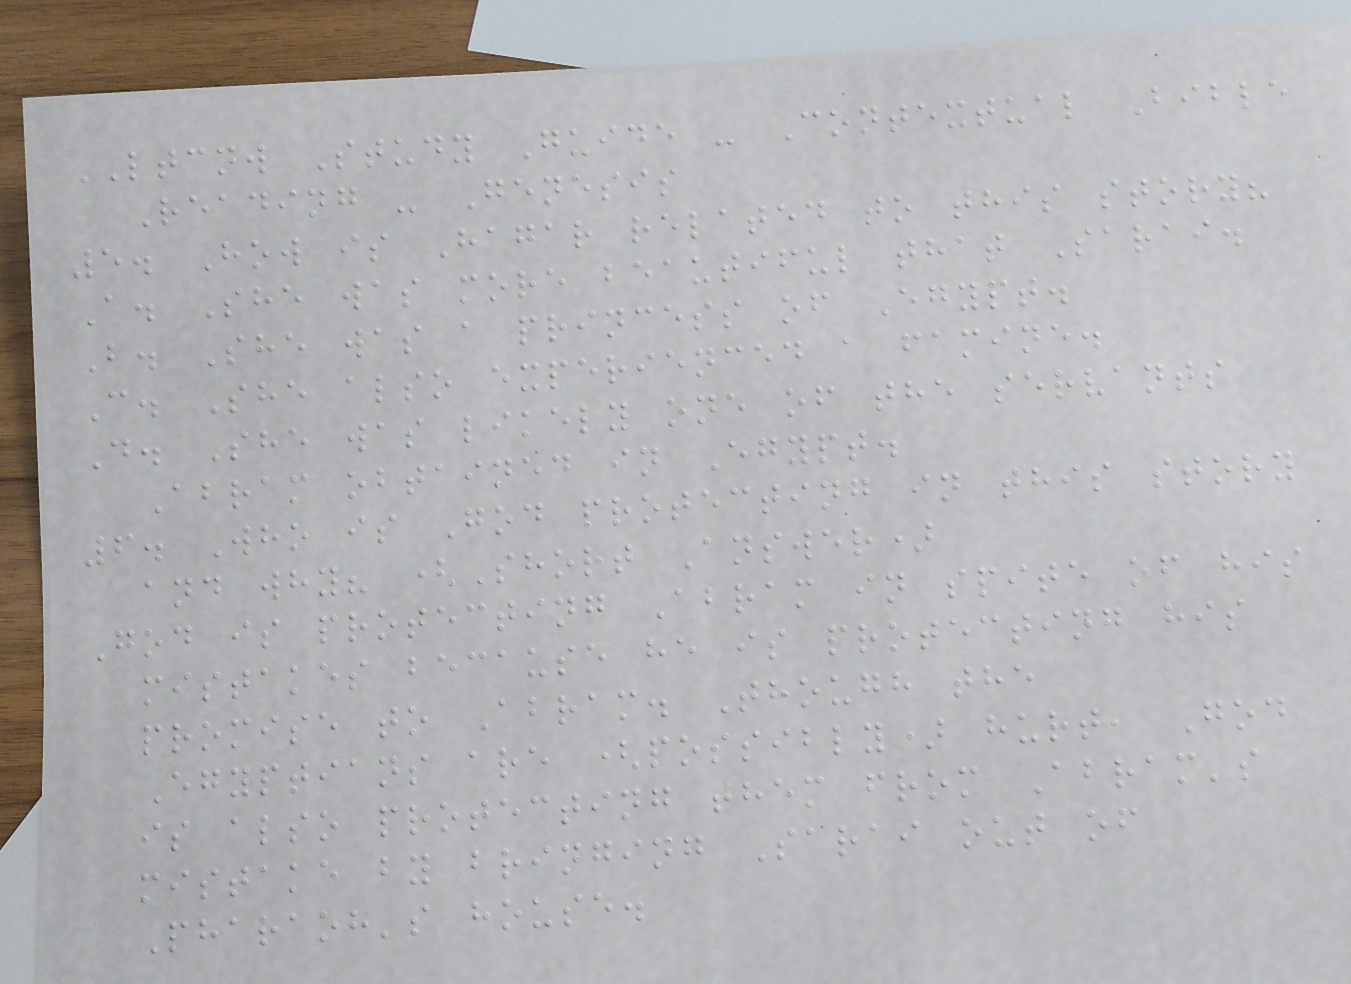LTCNW Study Guide - Contextual Bible
Reading - Genesis
5. How is Hagar related to this story?
A. She was more beautiful that Sarai.
B. She was a princess of Egypt.
C. She also experienced a famine.
D. She was likely one of the servants
Abram obtained in Egypt.
6. Who is God protecting in this story
and why? (Short Answer)
God is protecting Abram in spite of his
mistakes because he is protecting his
promise to Abram. Though the
Egyptians are (possibly) hurt, God
is also protecting them from Abram's
mistake by bringing Sarai out of
Pharaoh's house.
